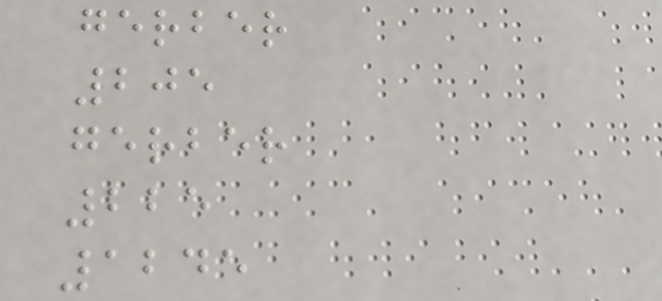gerber
205
gerber
225
1245
